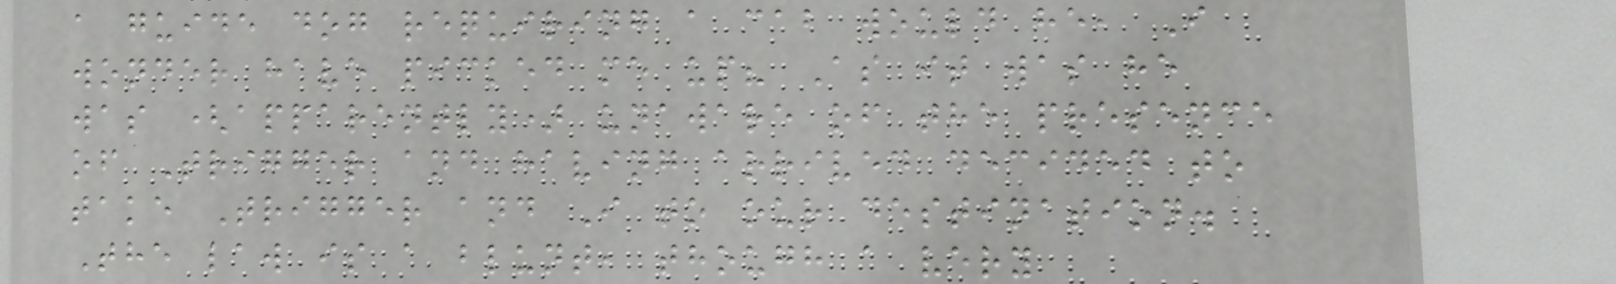a guide dog requiring a cab would he, I
wonder have picked me up? As it was he
was (apparently) unaware of the presence
of Trigger and having arrived decided to
take Trigger and I to our destination.
The law is a blunt, though a very
